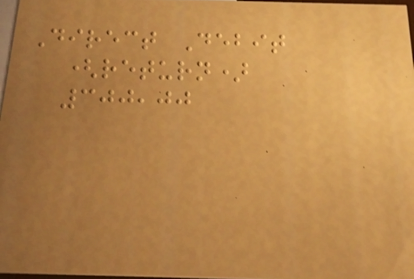Direct Debit
(return)
300,00
